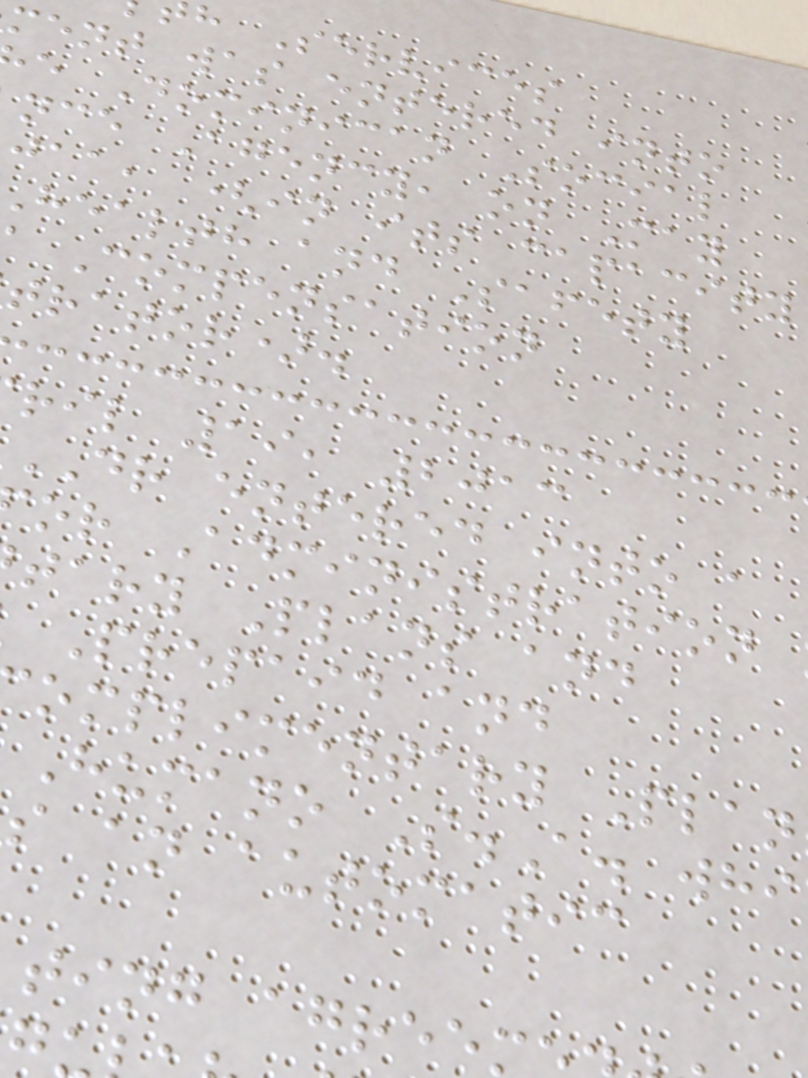h Services
ment was entered into
e Dominican Social
nce Agency, on May
jaa, (in its capacity
health and Safety
Compensation
trator).
ril 19, 2013
DR entered into a
or Administration
tary Plans and
Prepaid and
omplimentary Plan
Humano S.A. whi
s an automatic
ting agree
